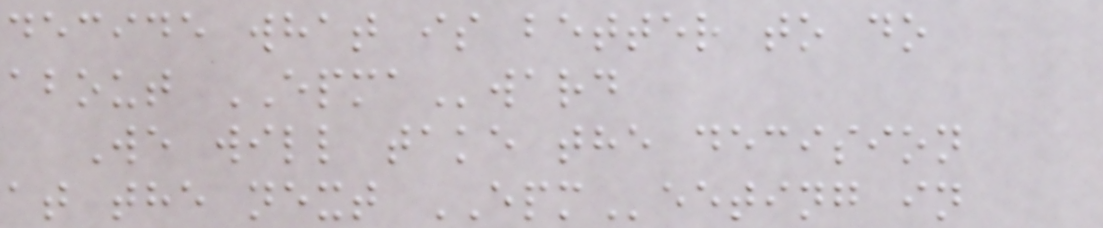decide what is better to do
about EPMAward
We will take the decision
at the next EPMeeting in
